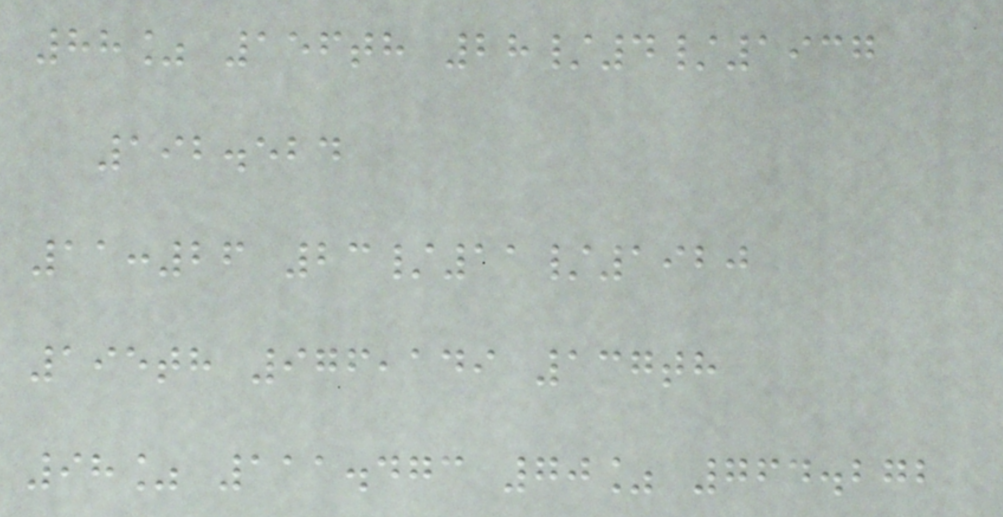88% 156th 28/4/1937
192.524
11:26 23/11/1920
195th 976,149 137th
98% 111.473 70% 764.272
